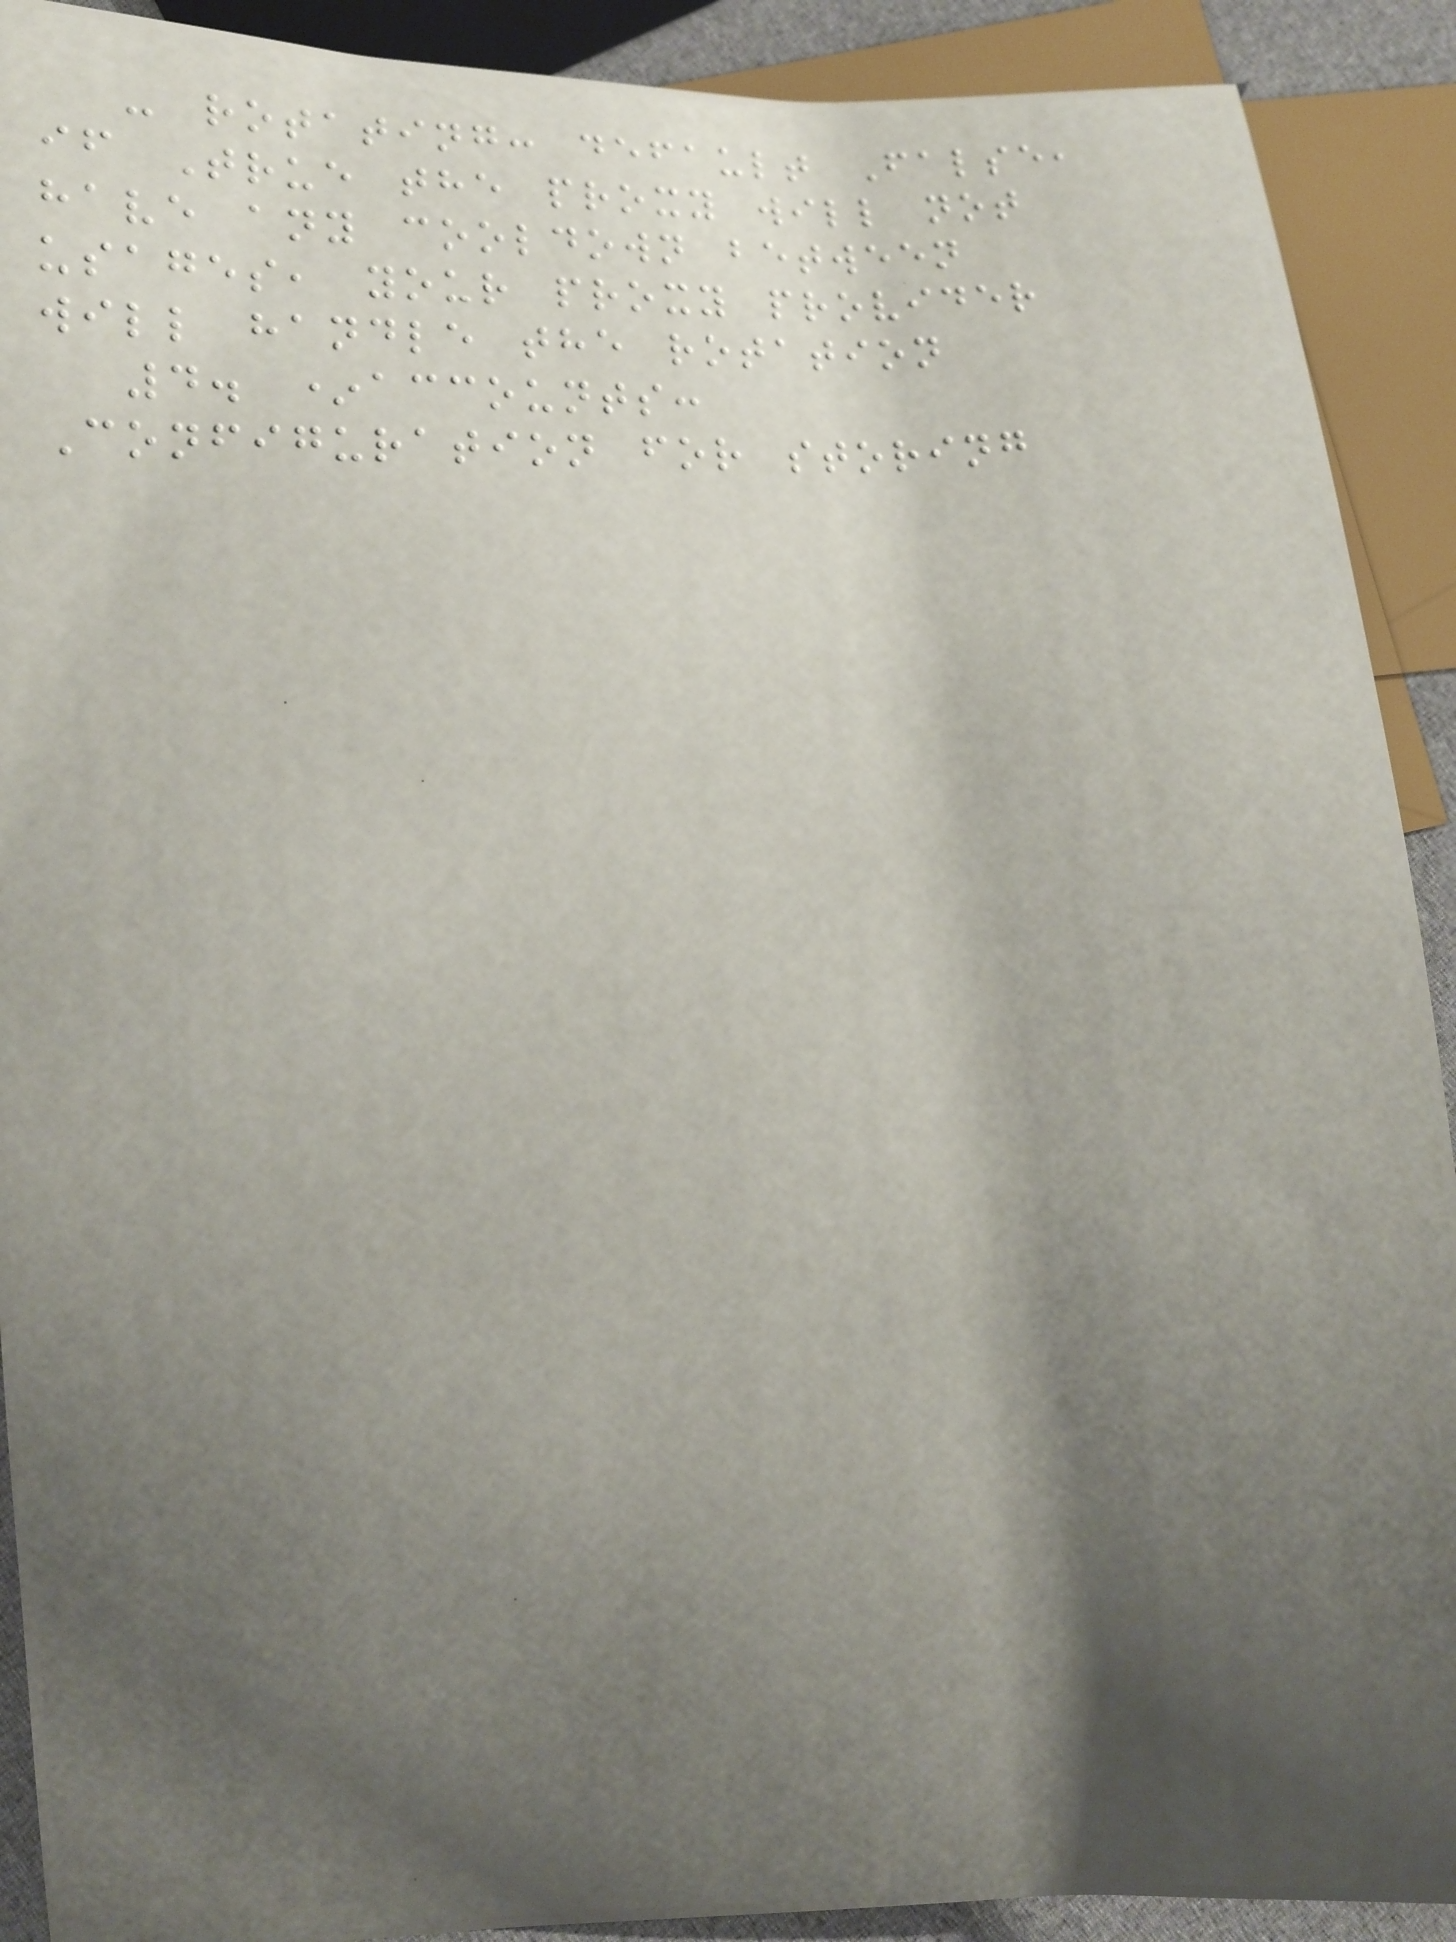- rotating: default False,
if True the proxy will not
have any cooldown between
usages, your proxy provider
will handle the rotation
4. *accounts:
Configuration for storing
